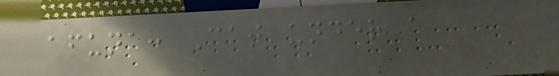afuna: Cat under a
